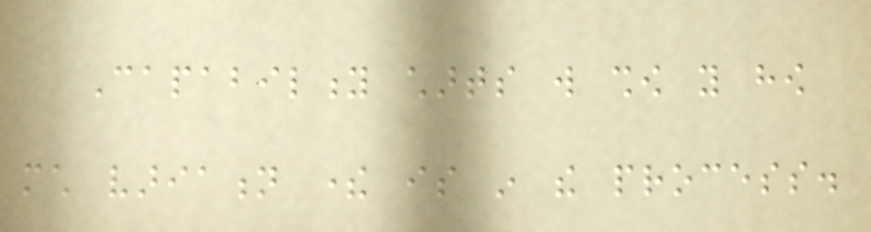Capability charts will show you how
much variation there is in the process.
